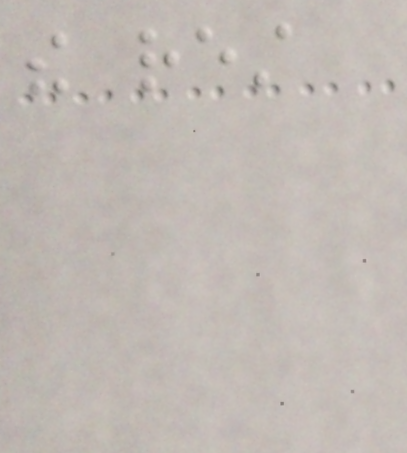the rest
